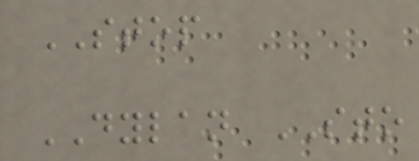STOP
DYLAN STO
